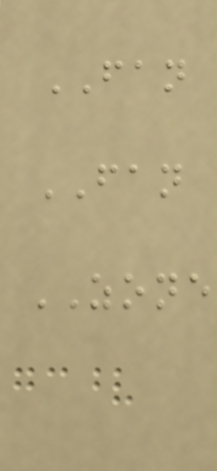FAN
FAN
ZONE
